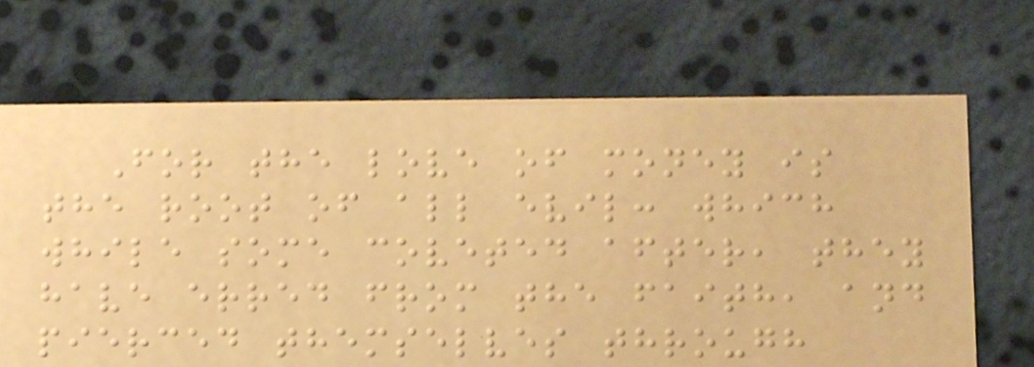For the love of money is
the root of all evil: which
while some coveted after, they
have erred from the faith, and
pierced themselves through
